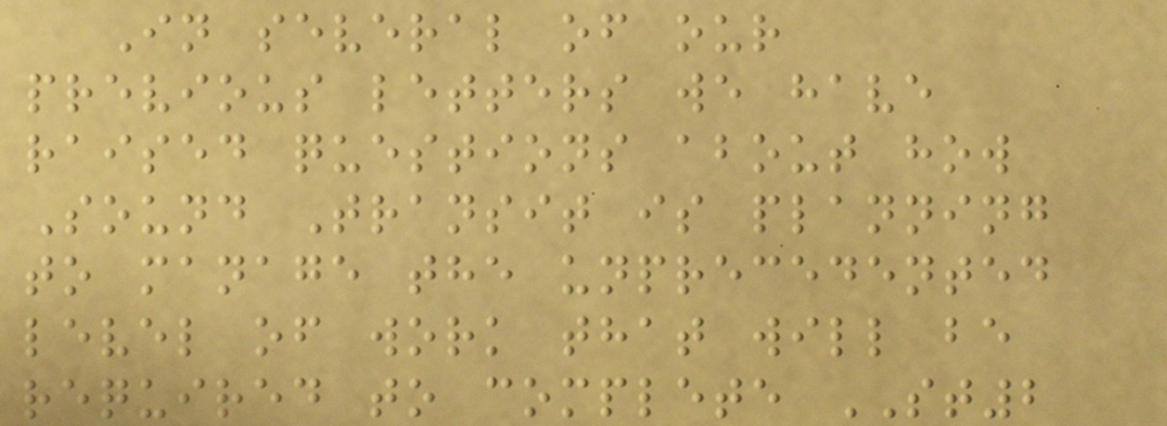In several of our
previous letters we have
raised questions about how
Sound Transit is planning
to manage the unprecedented
level of work that will be
required to complete ST2
